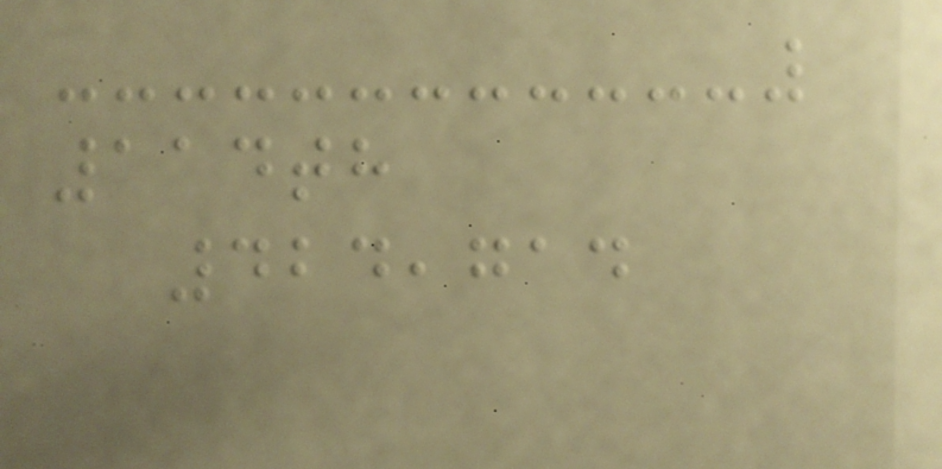114th
424,714
